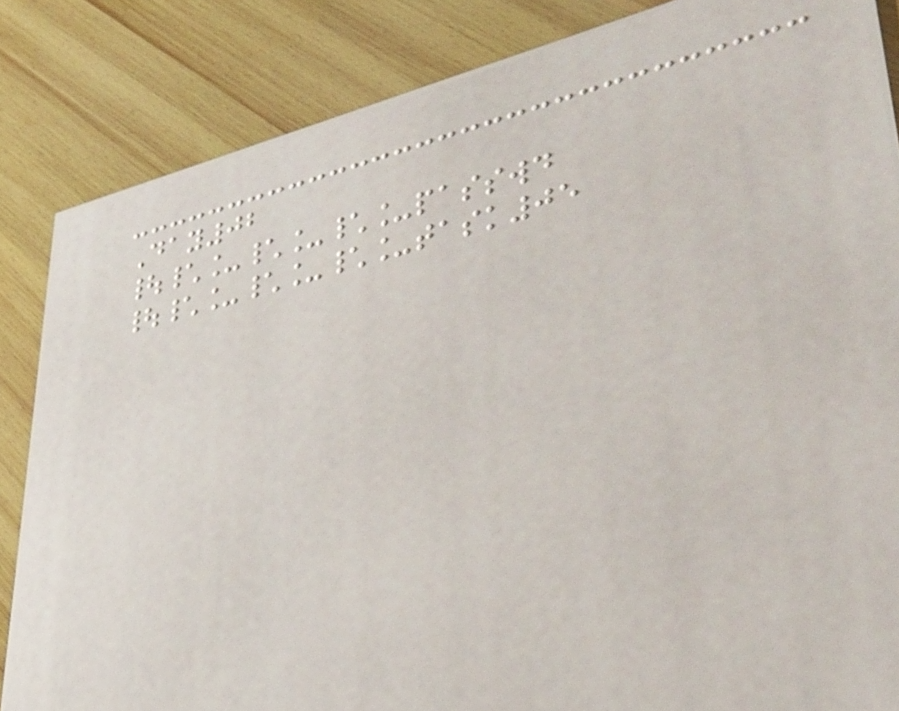Day02
|\_\_\_passwd
|\_\_\_task05
